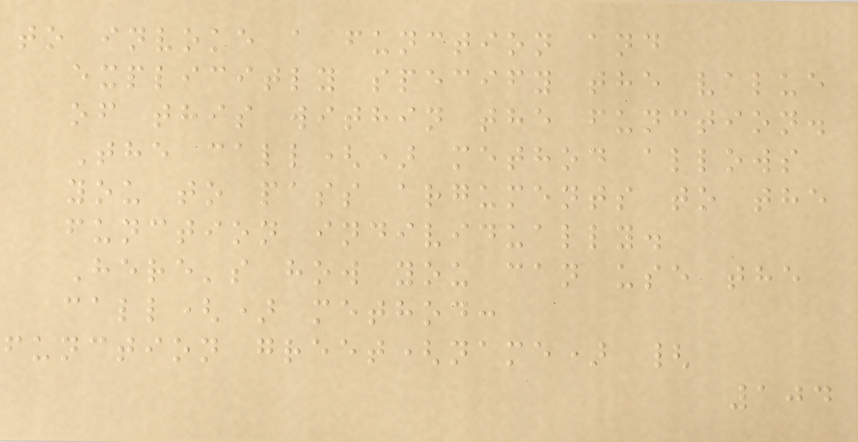to invoke a function and
explicitly specify the value
of this within the function.
The call() method allows
you to pass arguments to the
function individually.
Here's how you can use the
call() method:
function greet(name) {
104
